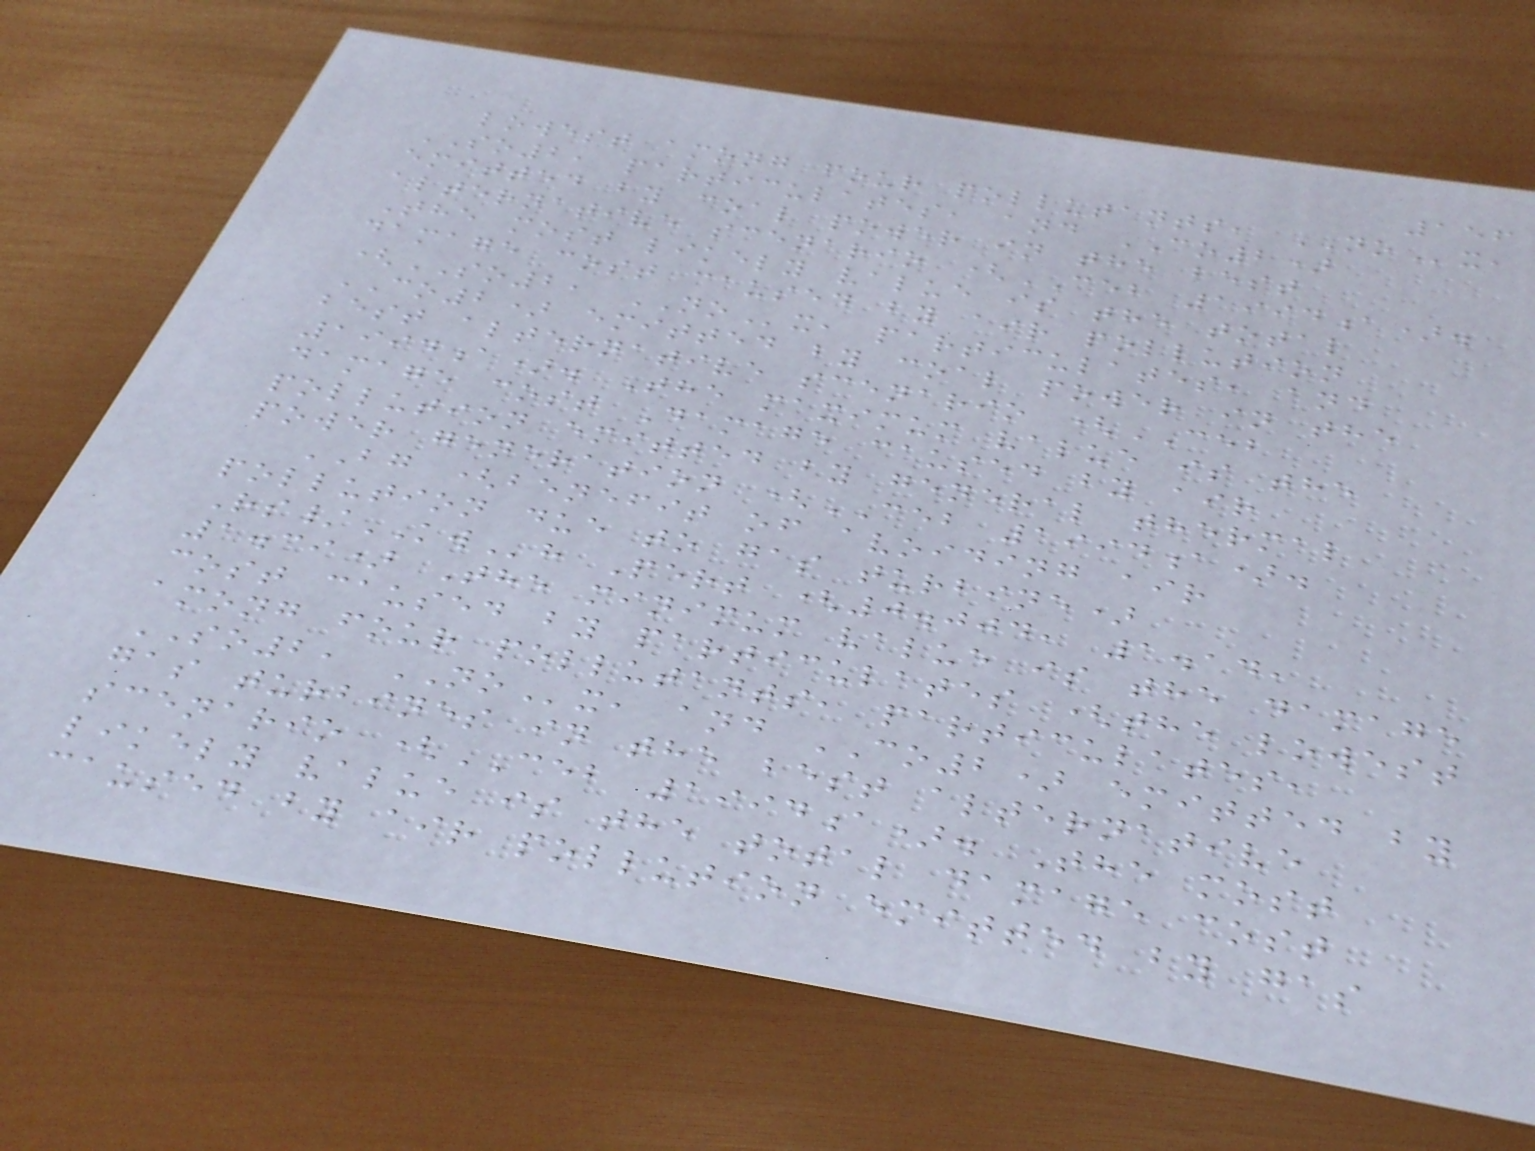156
lowest among four pollutants, NOx,
SO2, particulates, and CO2)
emitted by coal power in the best
alternative scenario (CEB 1994a).
The most likely value is the total
damage cost caused by air pollution
(SO2, NOx, particulates, and
CO2) emitted by coal power in the
best alternative scenario (CEB
1994a). The maximum value is the
damage cost Damage caused by air
pollution emitted by general thermal
power generation (CEB 1994a).
BG (benefit of avoiding air
pollution due to gas turbine)
Rs/KWh Pert (0.004, 1.14,
1.39) The minimum value is the damage
cost caused by particulates (the lowest
among four pollutants, particulates,
SO2, NOx, and CO2) emitted by
gas turbines in the best alternative
scenario (CEB 1994a). The most
likely value is the total damage cost
caused by air pollution emitted by gas
